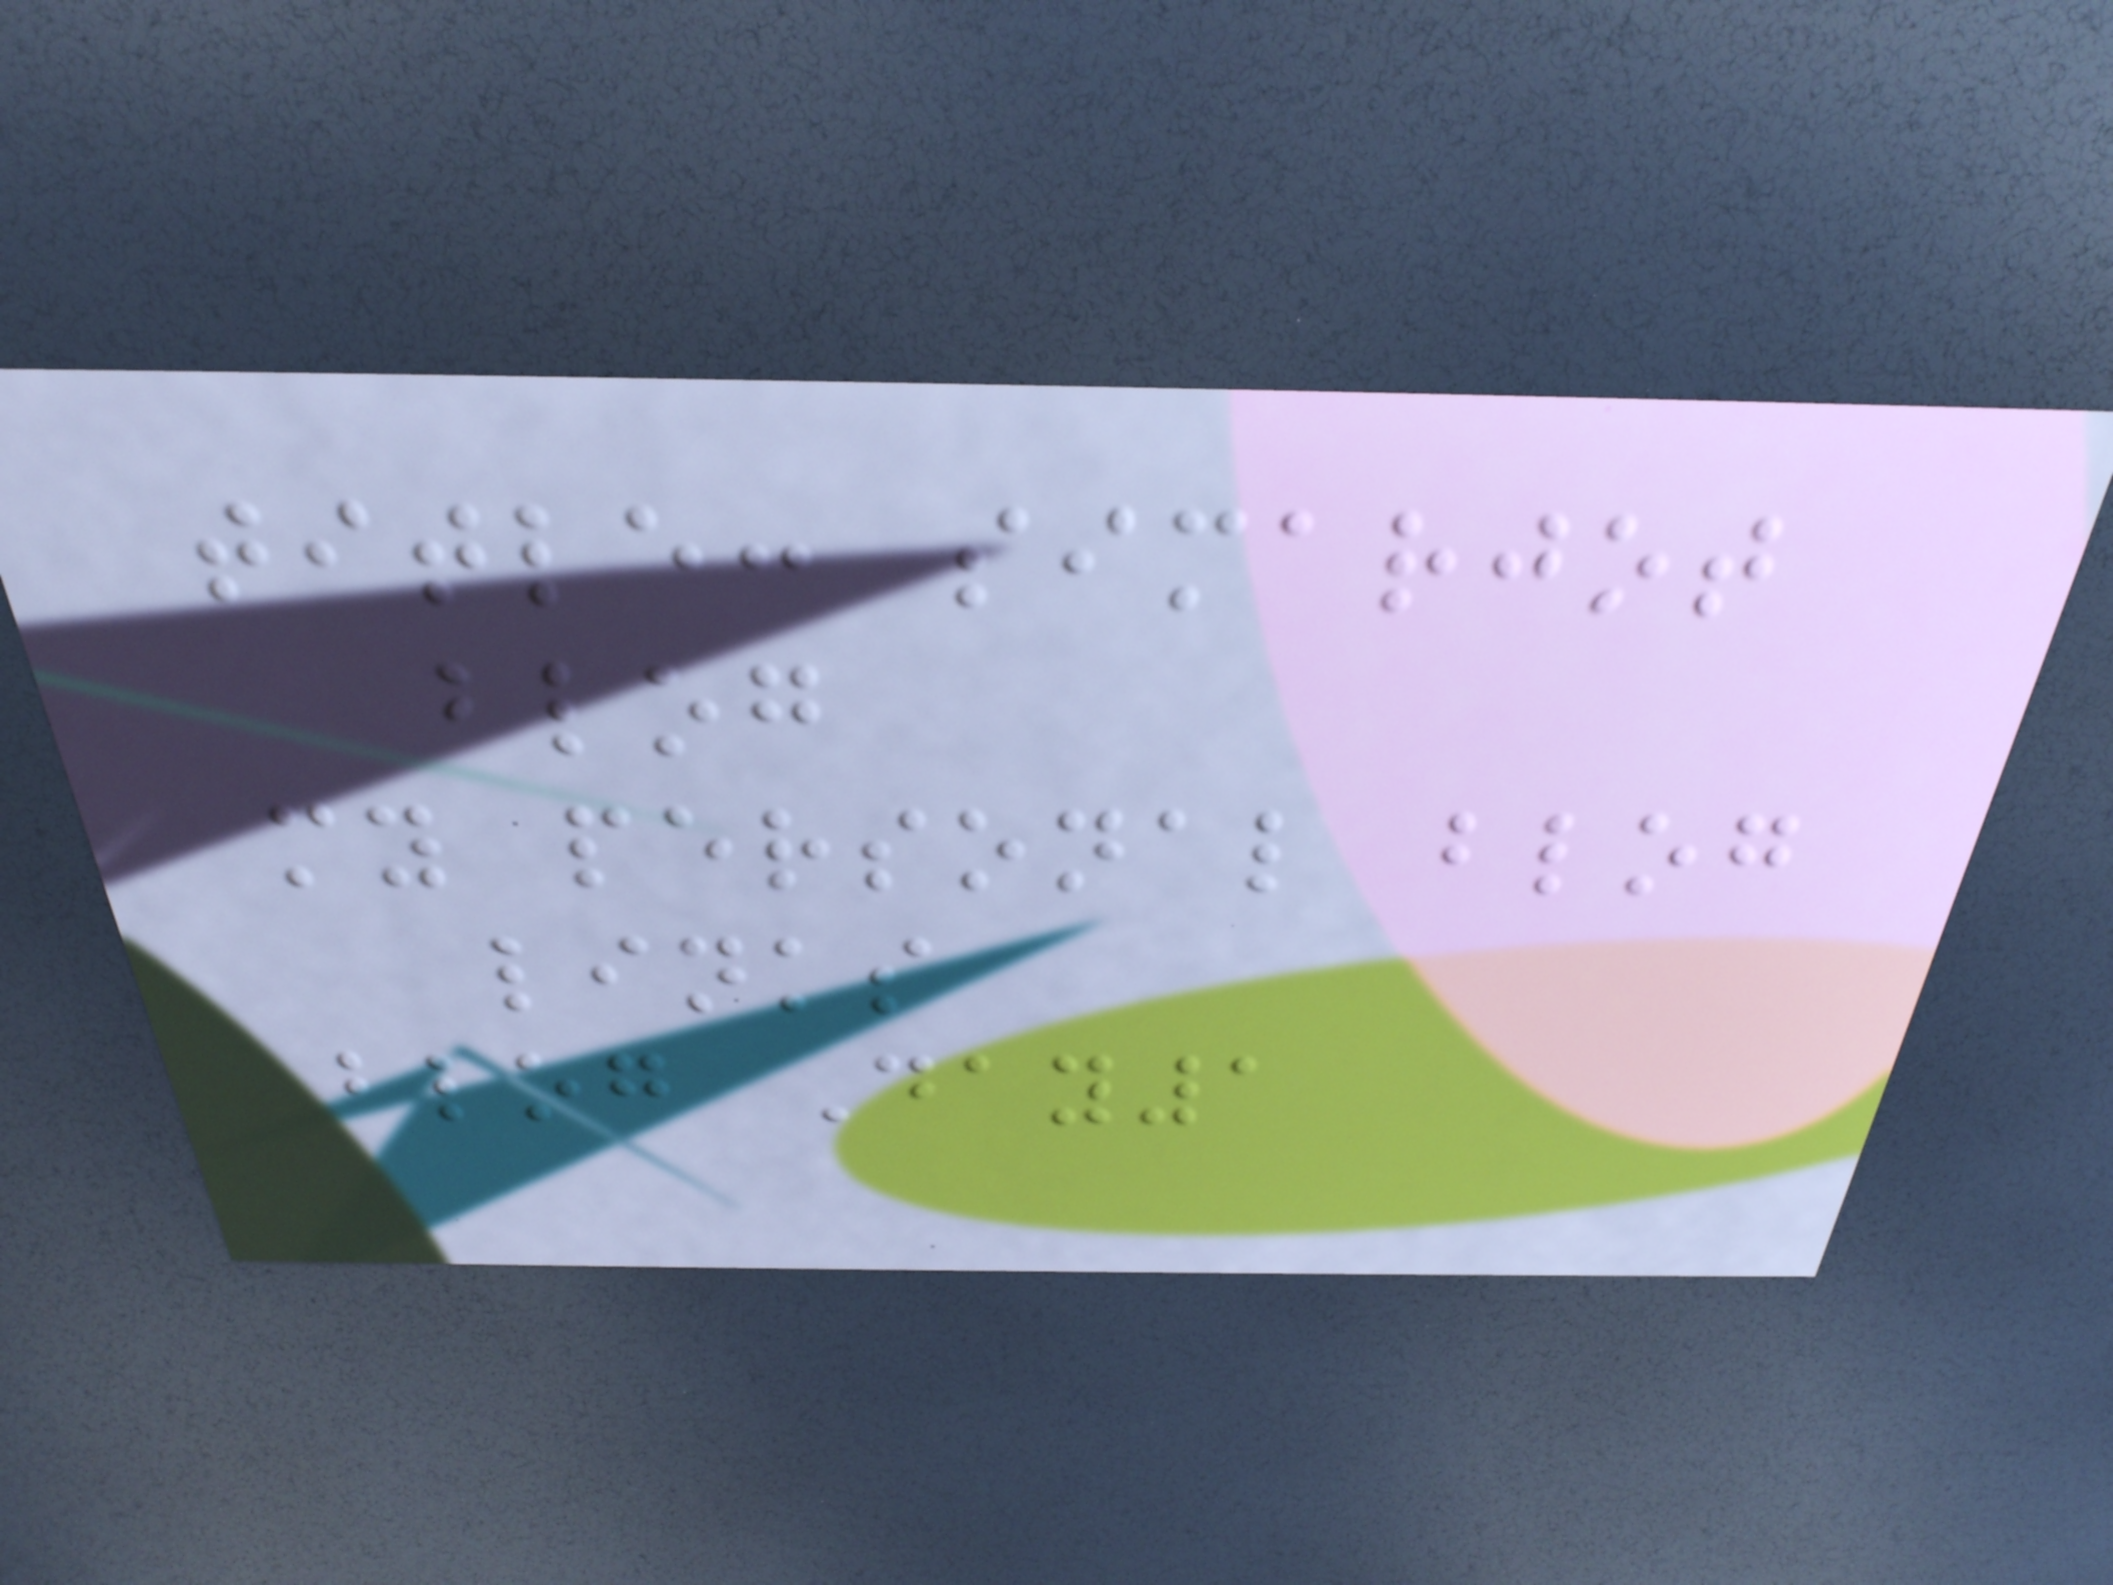title: simarjot
blog
my personal blog
links
blog Day1
